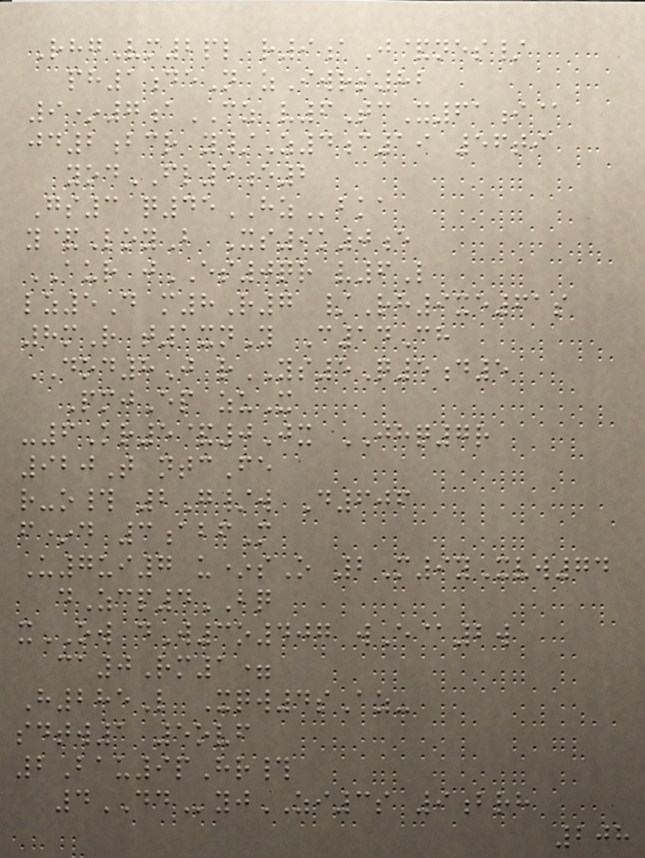RhgVm2pl r9aJ&nes/
ph1deN zIwrs82
9*7aCZ v6TcX61i@
jd2bcr y/Z4c19 56ti
yodFL5e2
Gs3 q45HZbka
y&LoyB Xs9k0e
AUR jES0qr v6L
lz5D m8R7 /Rh9xe61s
8mR t1xnY C14Ch
DOD8J rYS5Q5d5
PmjEp zuX
-6Kr5&0Jx JHQ7r
920T ntcFe
r-o# 2G/w D606
f*d 3abfM
U7ui7 u*sO 2M9yXvw74
dZcp4BQ
xOW dW3o407 wE@2w
ca0Rm1=
H285L Xqw4sAz-
sdtw1 5ovf
2Bau9pHr#
4DDyjZI3s 9brh
208
